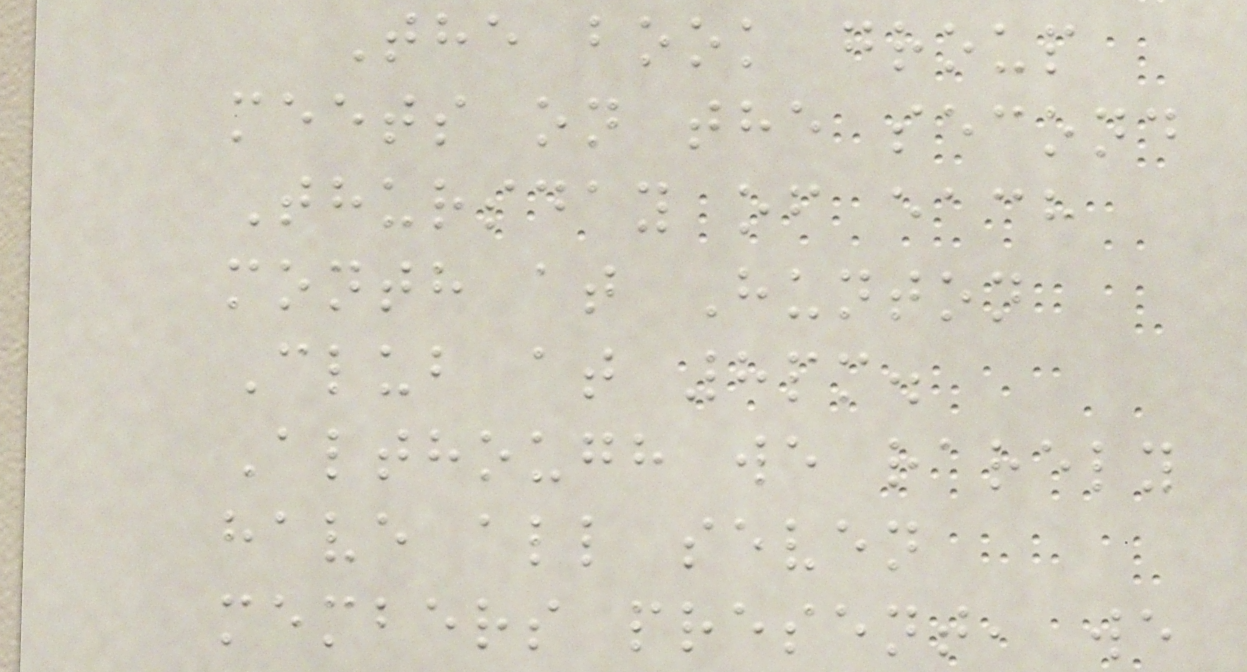The book group
meets on the second
Thursday of each
month at Hunton
Club at 8pm.
Although we rarely
have all seven
members present, we
